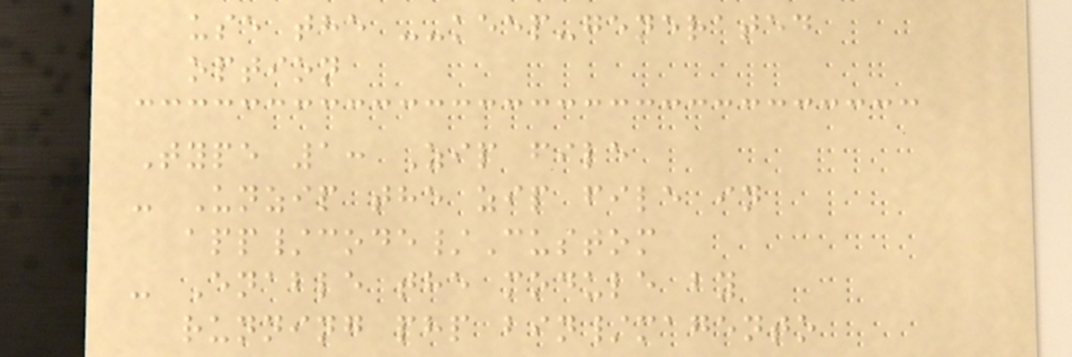use the --keep-generated
option
Type 1: Zip file
- Unzip the zip file in
app/code/Custom
- Enable the module by
running php bin/magento
